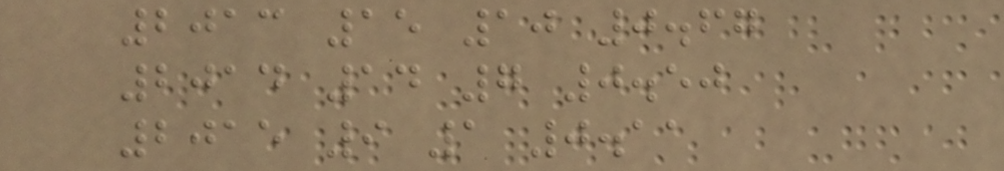2013 15 10 0.67
2014 14 7 0.50
2015 9 1 0.11
